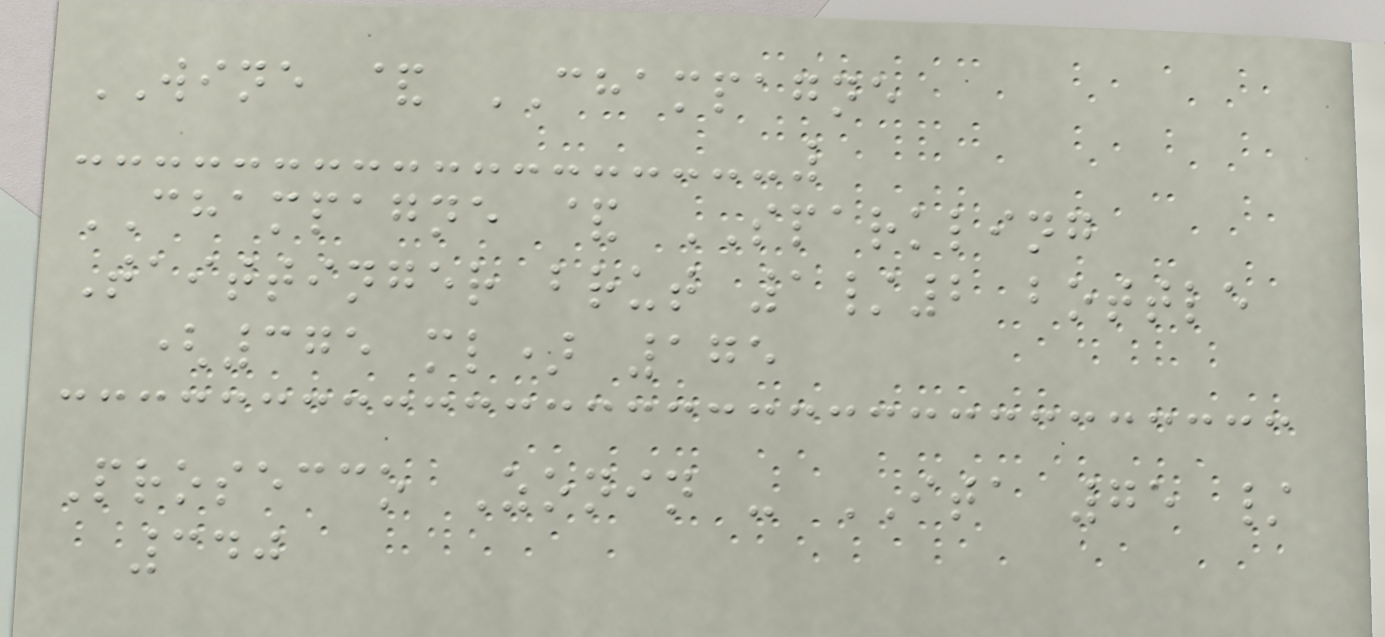WINE & CHAMPAGNE
CHAMPAGNE & SPARKLING
Taittinger brut 1/2 bottle
(375 ml) 175
Prosecco Zonin - ITA 75 /
340
